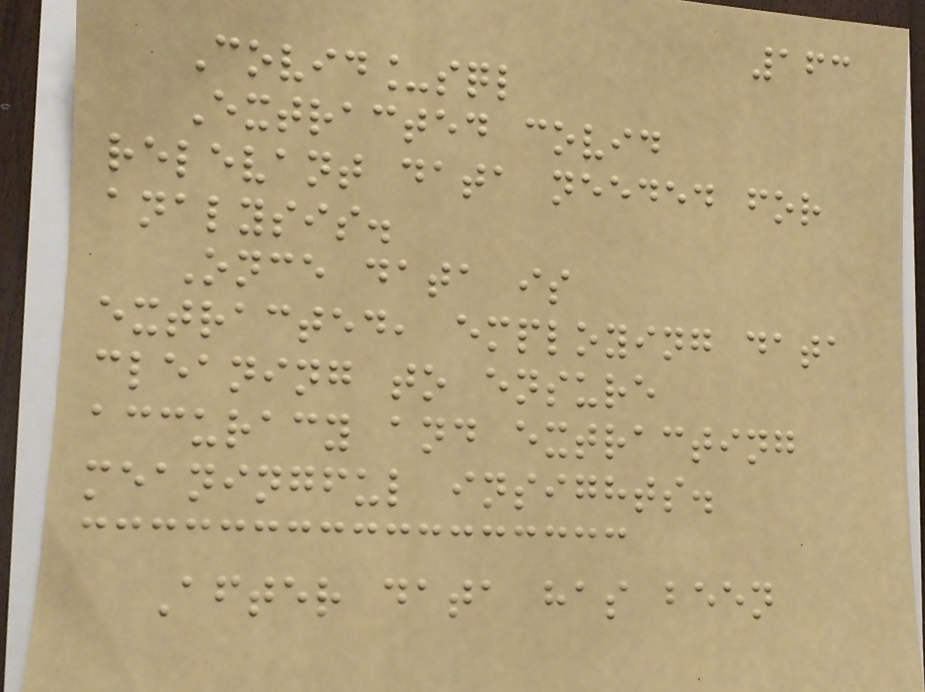163
Covid_sql
Extracted covid
relevant data needed for
analysis.
Once data is
extracted, employing data
cleaning to ensure
accuracy and extracting
meaningful insights.
After data has been
